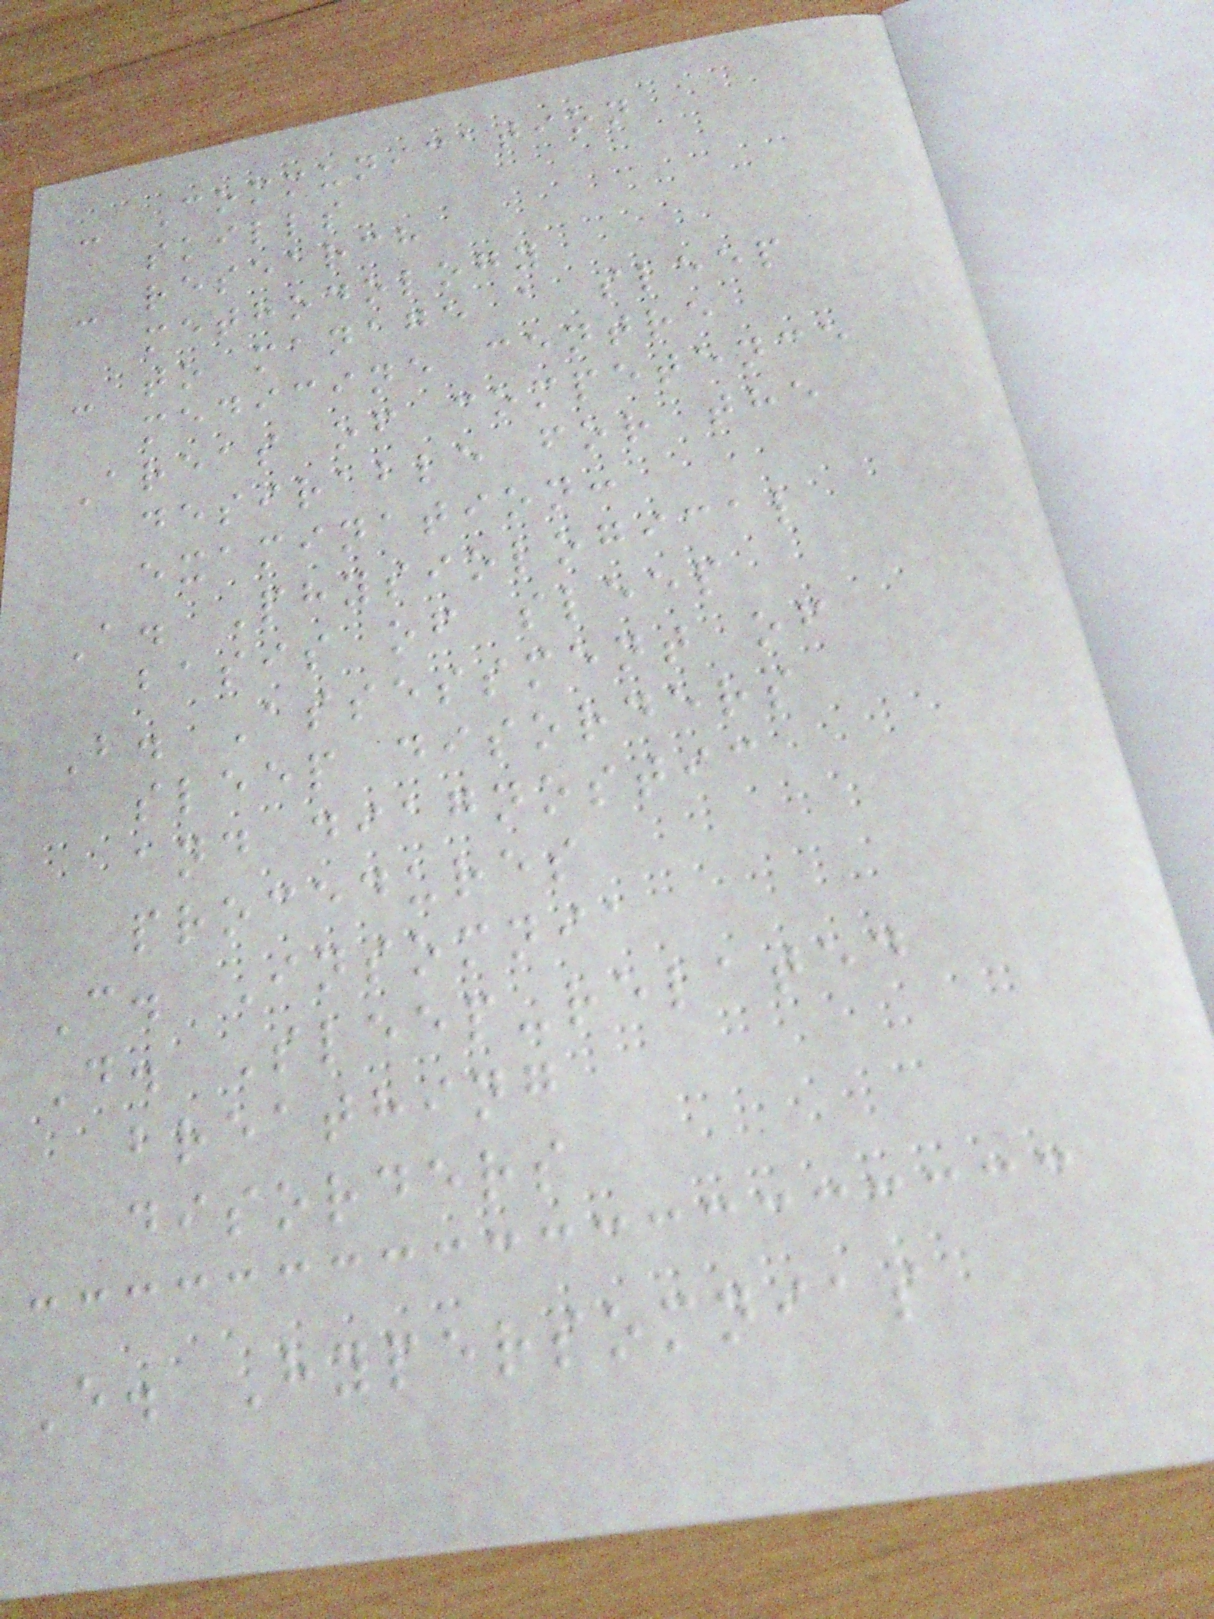- Communication
skills
- research
methodology
- to manage a sleep
medicine centre
Areas of competence
desirable for the
examination:
A. Physiological
basis of sleep
B. Assessment of
sleep disorders
and diagnostic
procedures
C. Insomnia
D. Sleep-related
breathing
disorders
E. Hypersomnias
